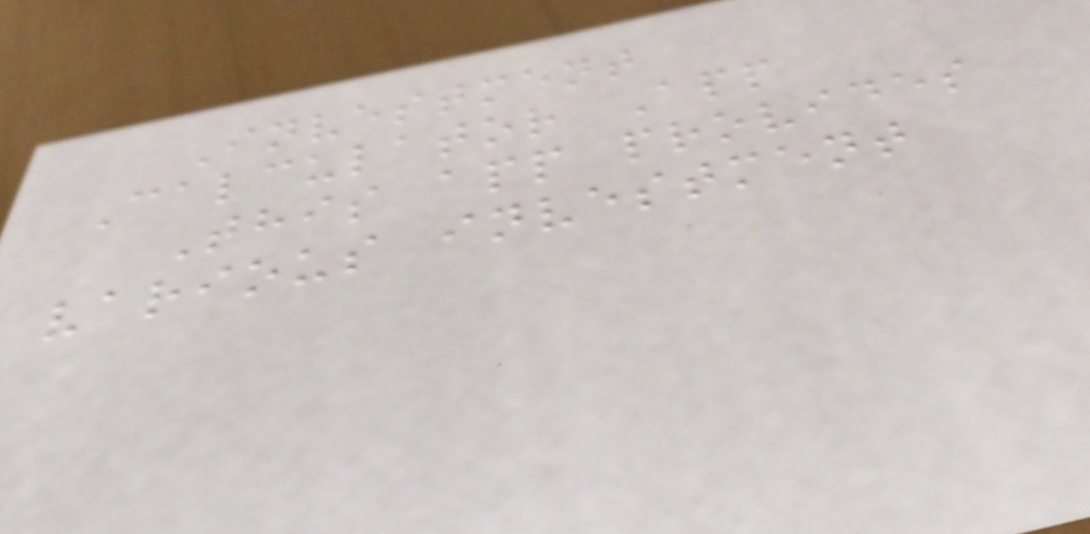Investment
Calculator App
This app provides
various investment
